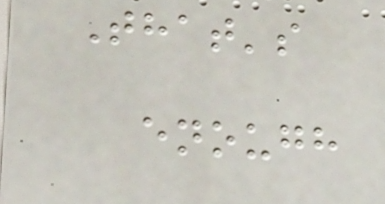That's
enough
